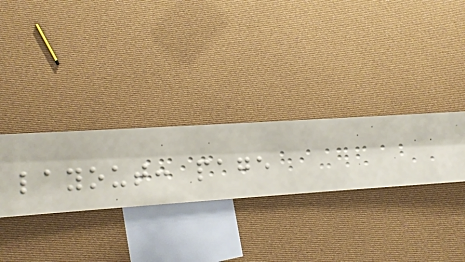layout: page
